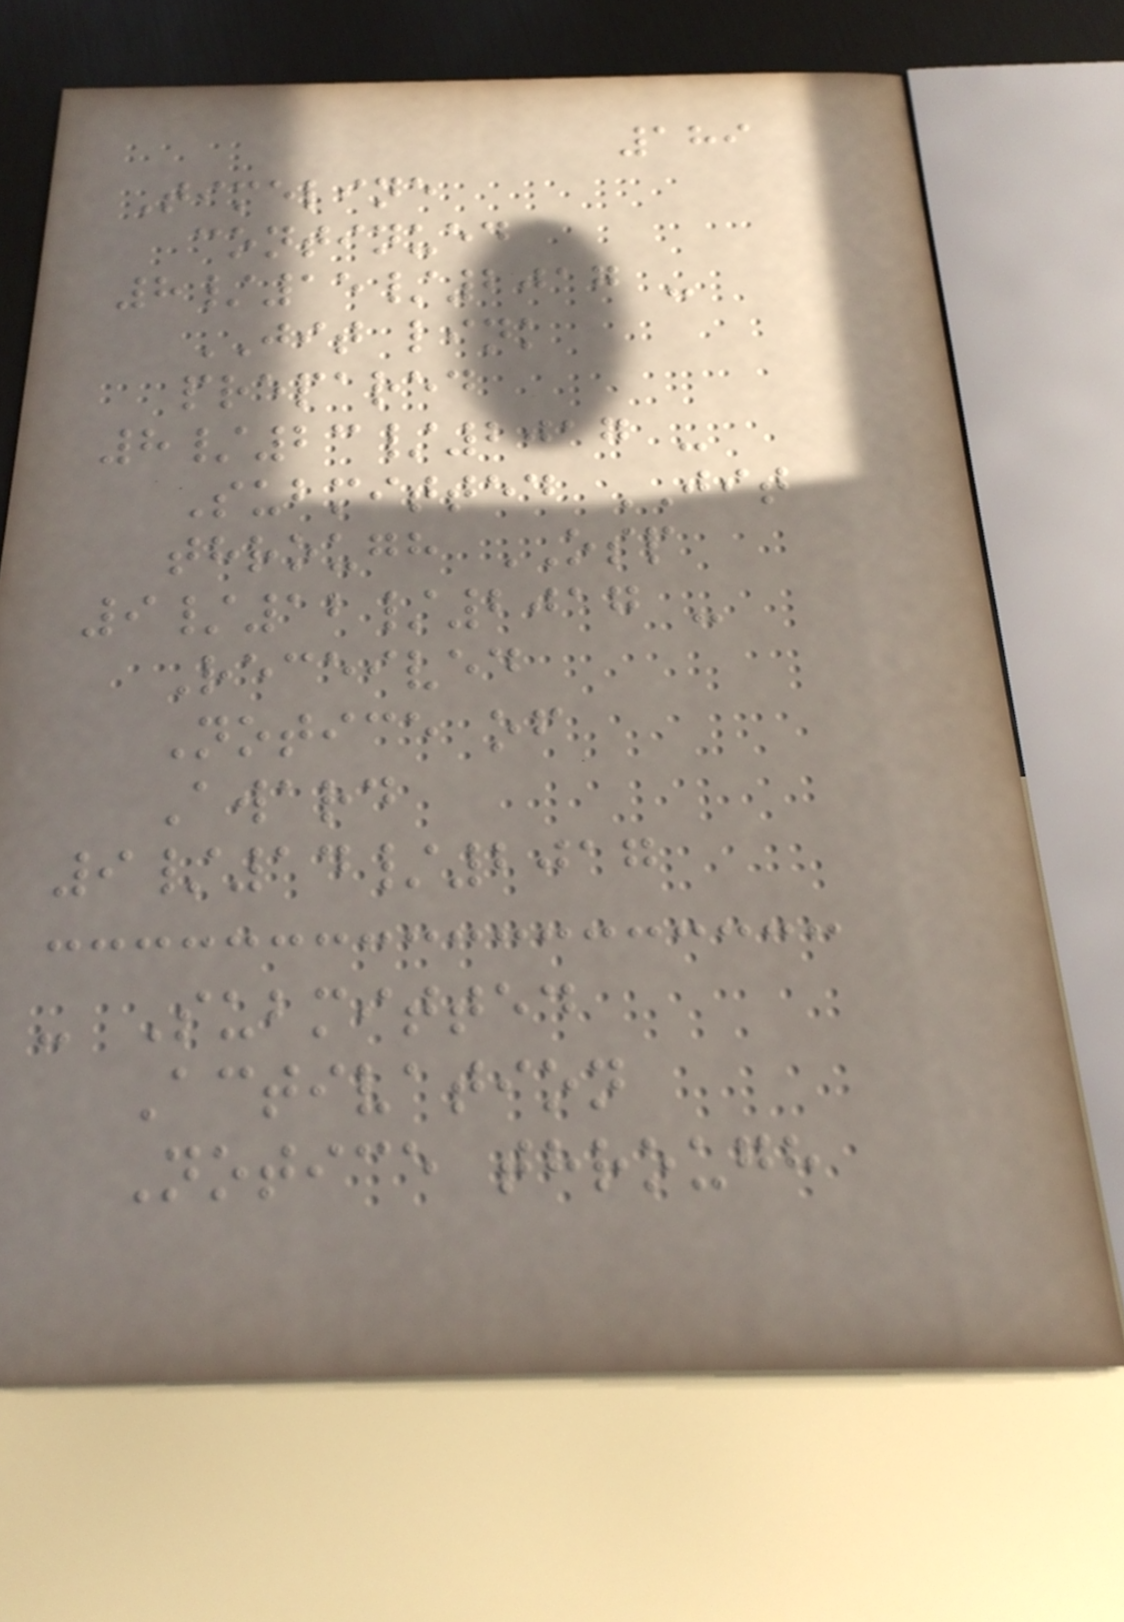189
Timeline
continued
8/15/2017 -
JIT link
prepared
8/23/2017 -
Submitted JIT
through OSP
9/12/2017 -
Received
Notice of
Award
9/14/2017
- Submitted
Activation
Notice through
